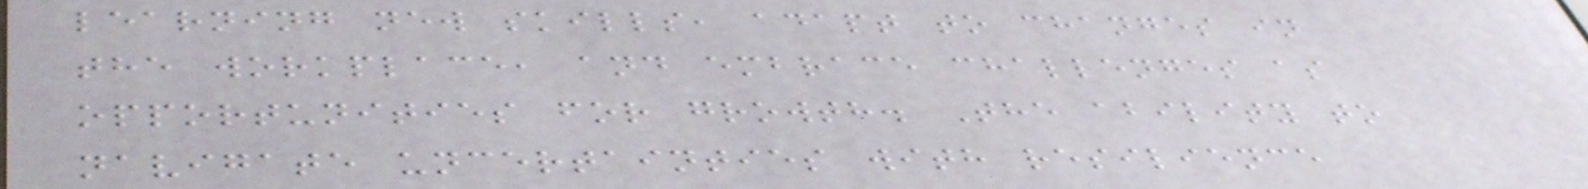learning new skills, adapt to changes in
the workplace, and embrace challenges as
opportunities for growth. The ability to
navigate uncertainties with resilience
